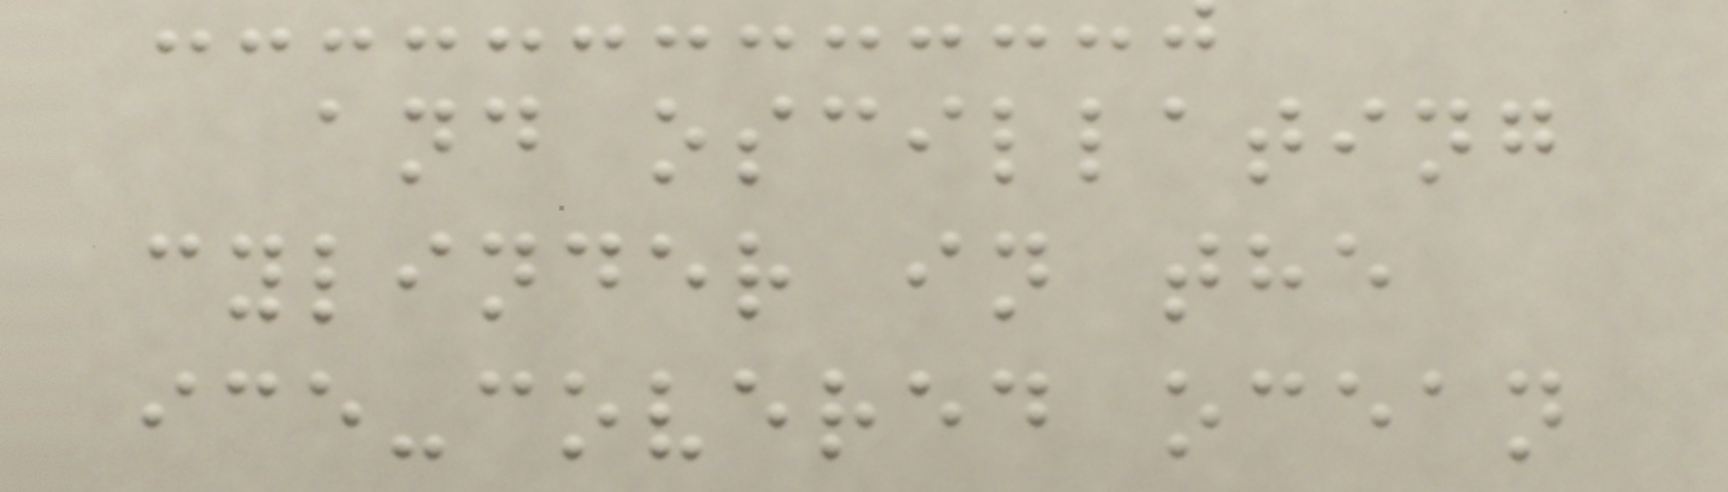and oscillating
cylinder in the
ice-covered ocean
